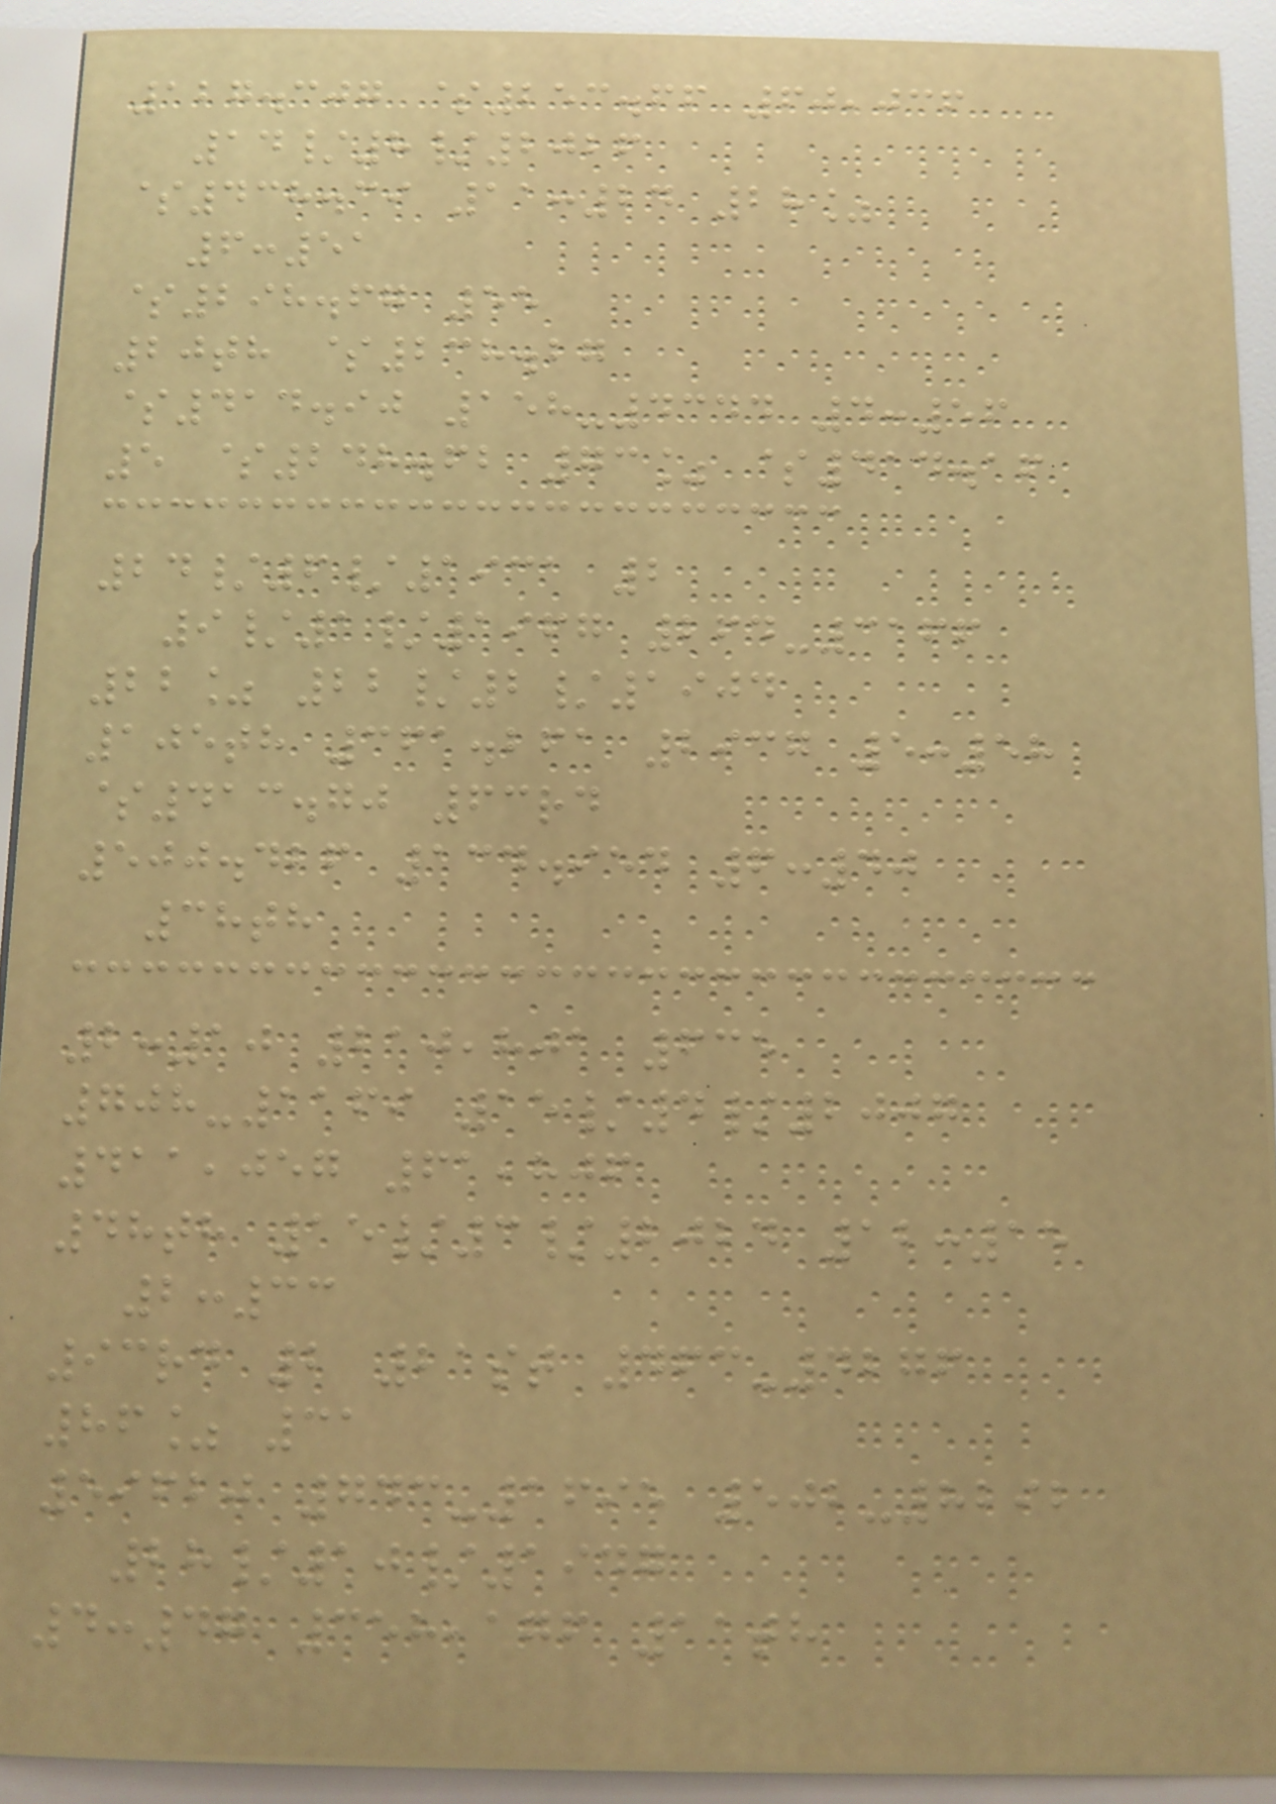127.307 $253.66 60,036
14/8/2026
$438.39 11:24 28%
6:51
$298.67 55
20th $238.27
$414.90 158-4344 4:56
5 $248.62 73% $414.16
24/6/1931 2
9/1/1967 264-3166
22% 22/2/1904
105th 361.261 2937 5:58
$413.70 63rd
500.426 134.954 6:40
38th
2:10 210,801 635
708-1169 15/4/2007
411,057 61,806
48th 15/3/2024 12:15
2:33
93rd 2 21st 463-4276
86% 31
59620 743-1695 502-8292
28/10/1947
4:47 358,176 11th
